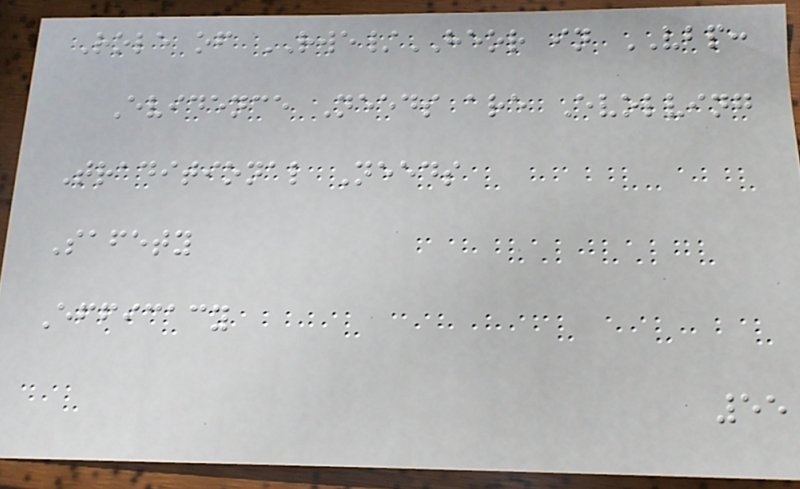Role of RWE/HEOR in VBP:
Evidence Needs are Evolving
Traditional Needs
Safety
Efficacy
55
